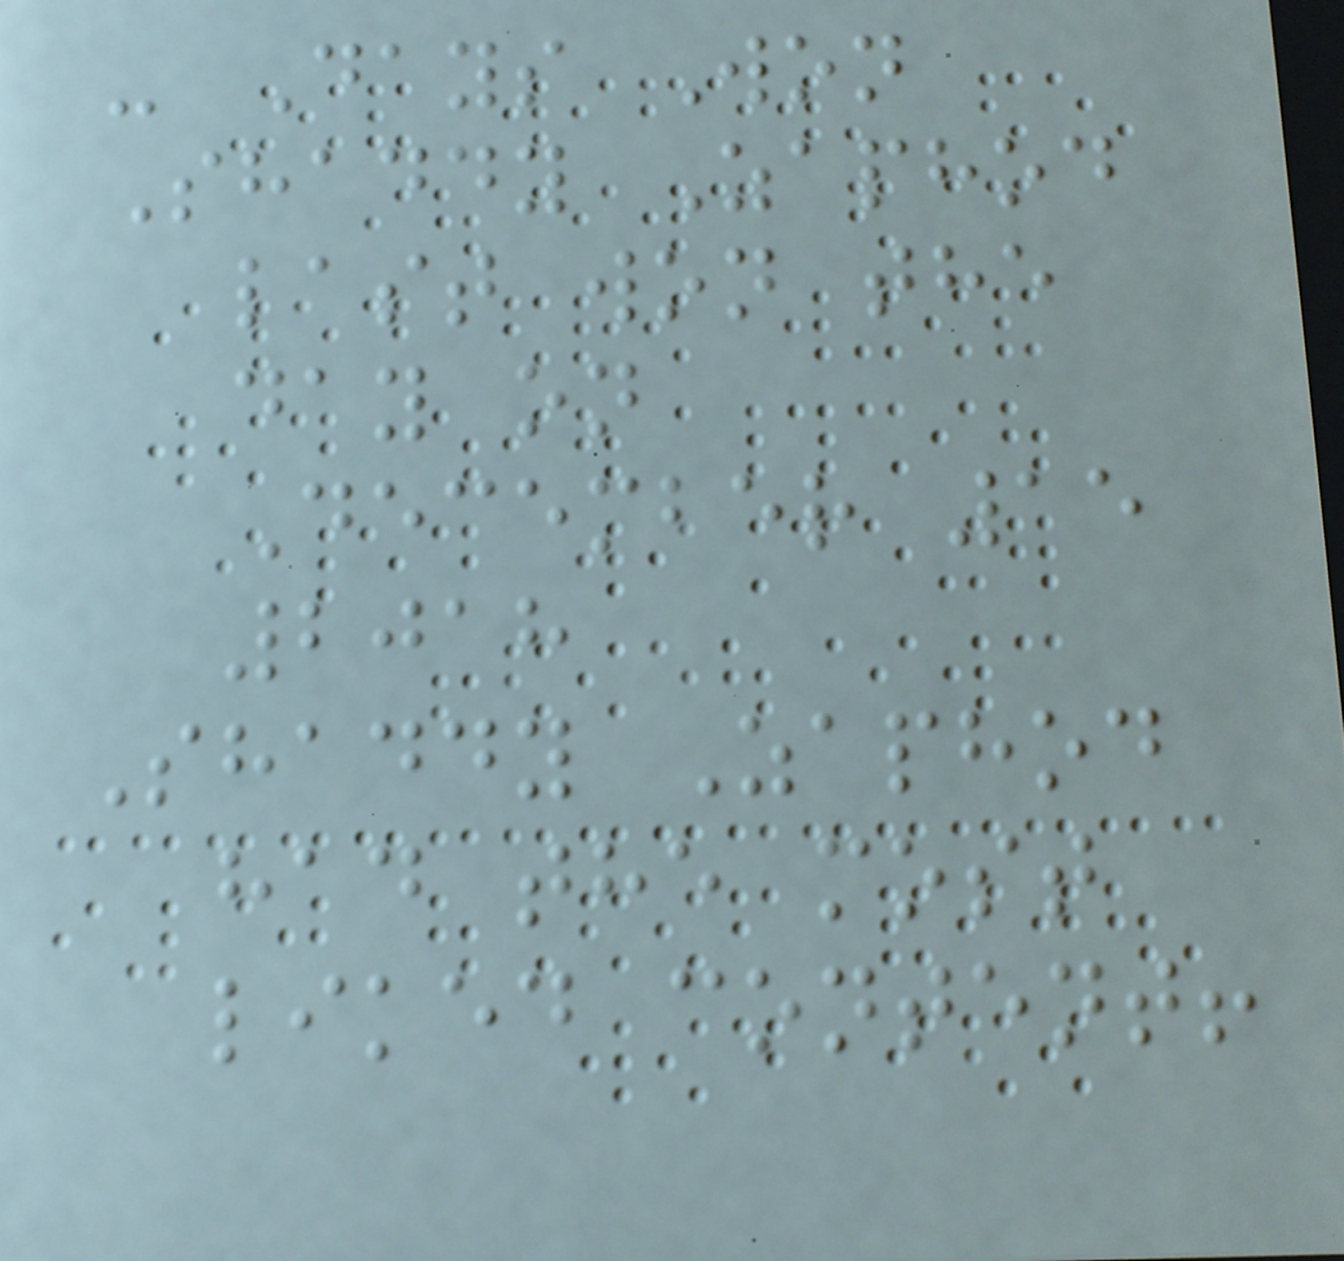- Days Won
Shaddy Zaphod
last won the
day on
December 15
2018
Shaddy Zaphod
had the most
liked content!
